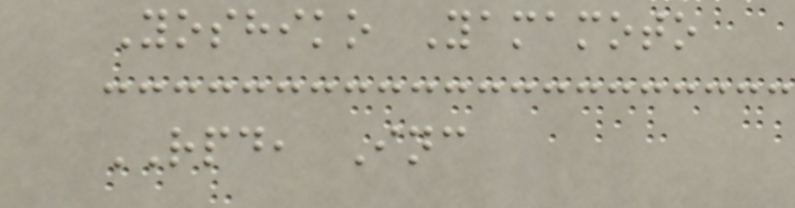Yoshiko Yamamoto
RPD, Inc
